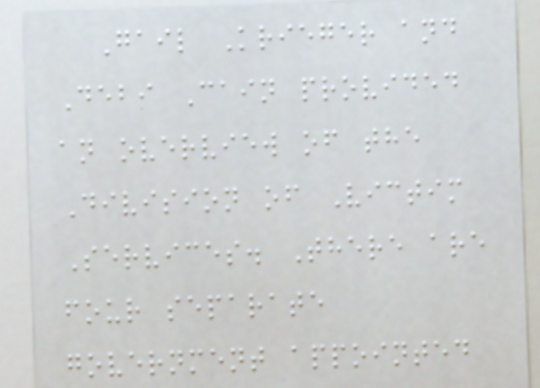Gail Krieger and
Debi Cain provided
an overview of the
Division of Victim
Services. There are
four separate
government appointed
